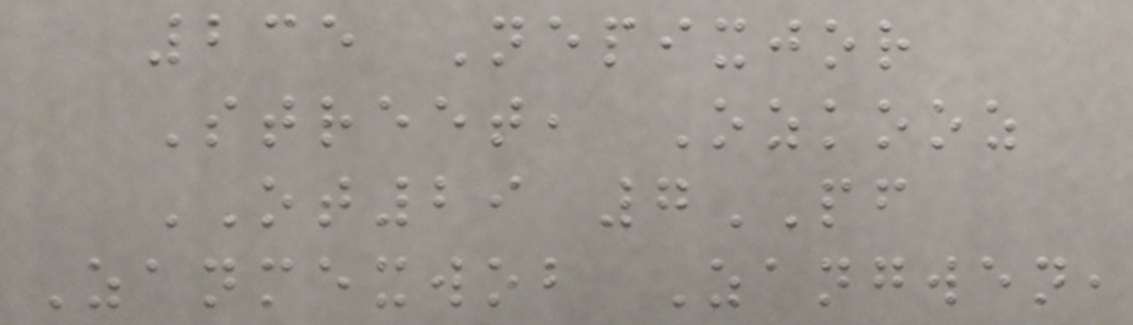235 Nepixjor
Street, Ozkooz
OT29 7PF
Zanmexwob Zangwen,
